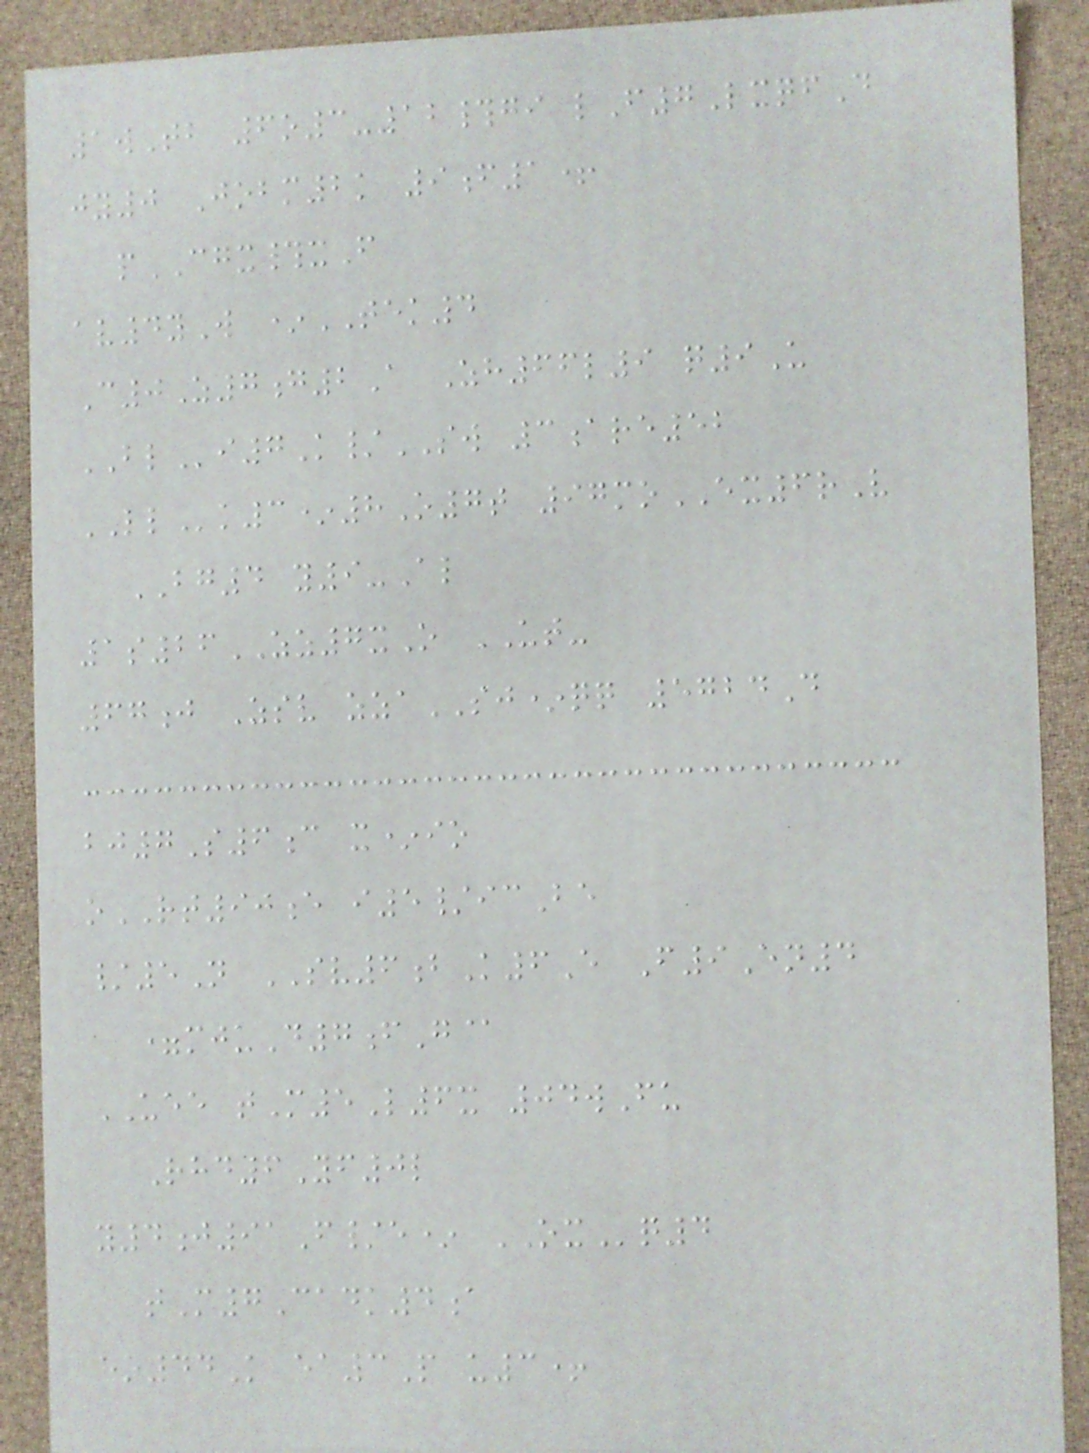1wTb 6o3-12#gi lF7LxqfD
jy0 Jobm2k 9f1+
pCGX#xF
av4yW *TEK4
C0Z7g2A Zh66l9 q9U
BLi7K/SW 3are52
LLk3*8O7t 97moEX6rV
BG4 y9-Al
1s26ZZ7xO UT-
67j Zsv zzaSJ*qq 5724D
bj7S6c x*io
oRT90e i5/icBe
/5N SV6bK6E F9En4
=mjuD7fG@
UEE tM5L6x 04wFu
Rhd6Yf0l
y4j91F/e* OXq4
tM7Cadk4a
eo44K ea3P u3+
